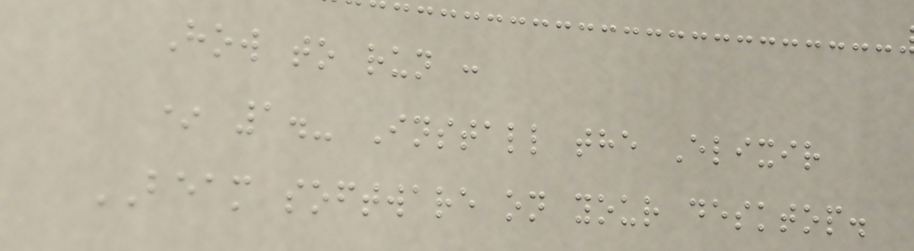How to run :
* 1.- Install the Elixir
BEAM software on your desktop.
